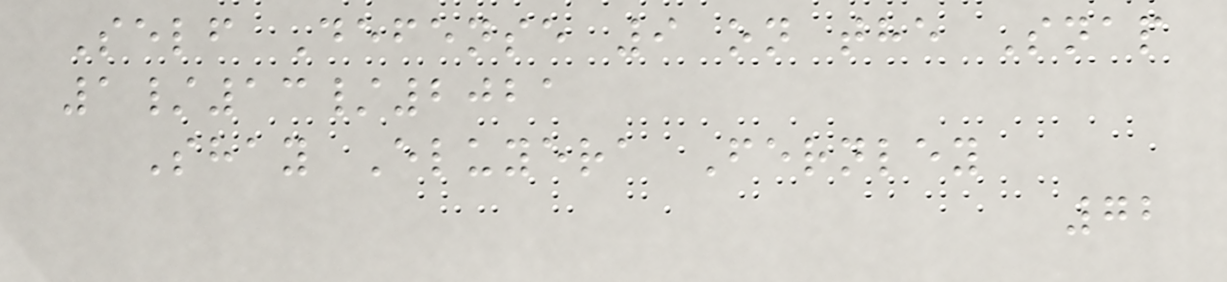Self Defense 9 on the Snap
1/13/2021
Shay Eluyera Fernley
72
